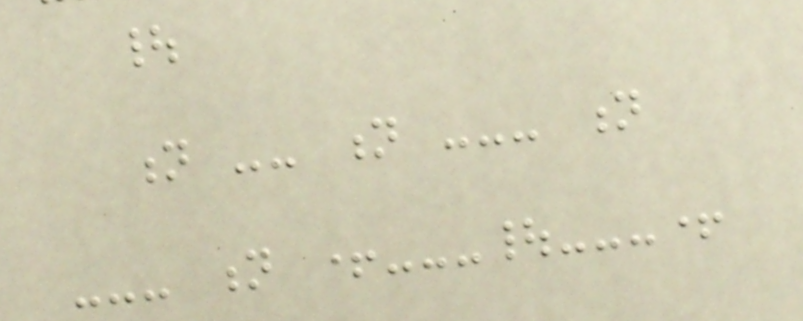|
n -- n --- n
--- n +---|---+
